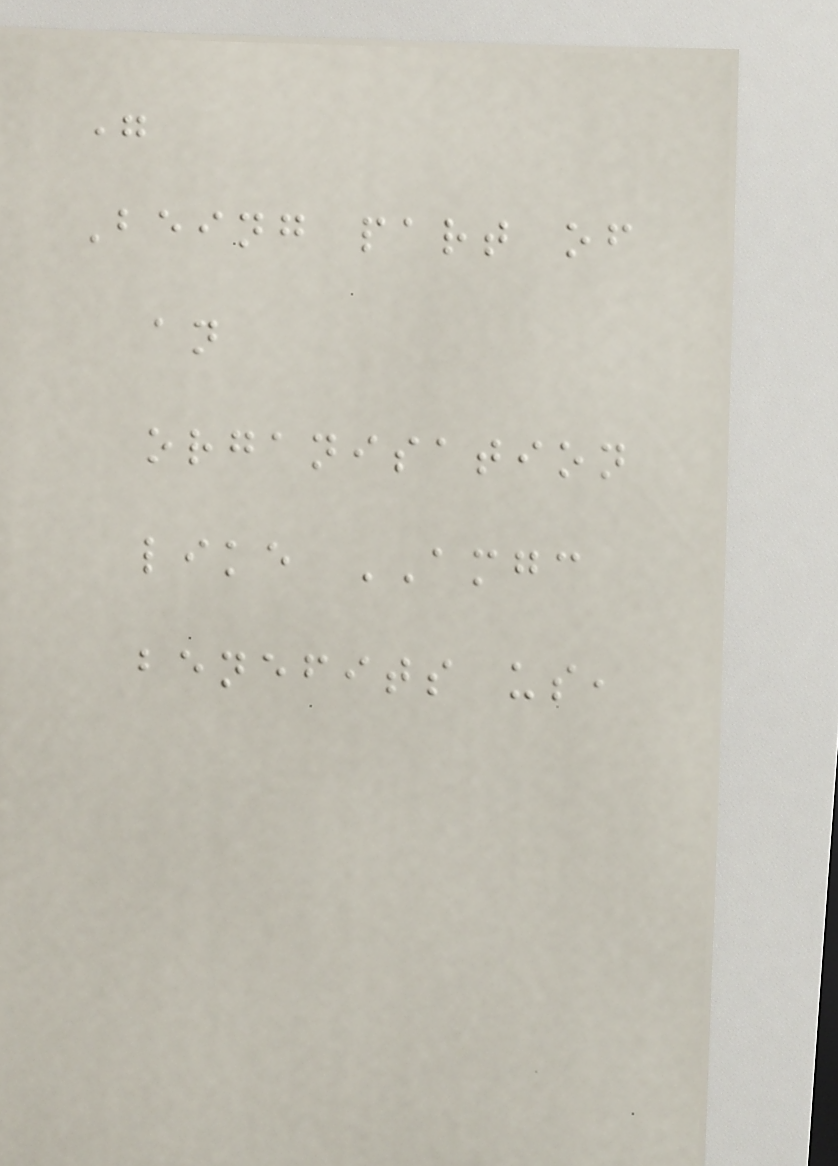"
Being part of
an
organisation
like AMGC
benefits us,
